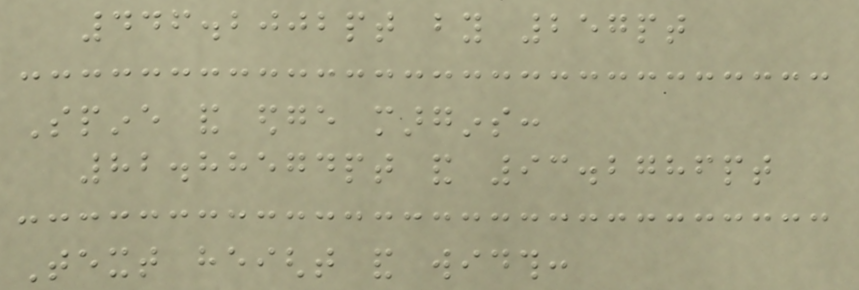446.2002pt by 257pt
Spine and edge margins:
82.88574pt and 93.2786pt
Text height and width:
